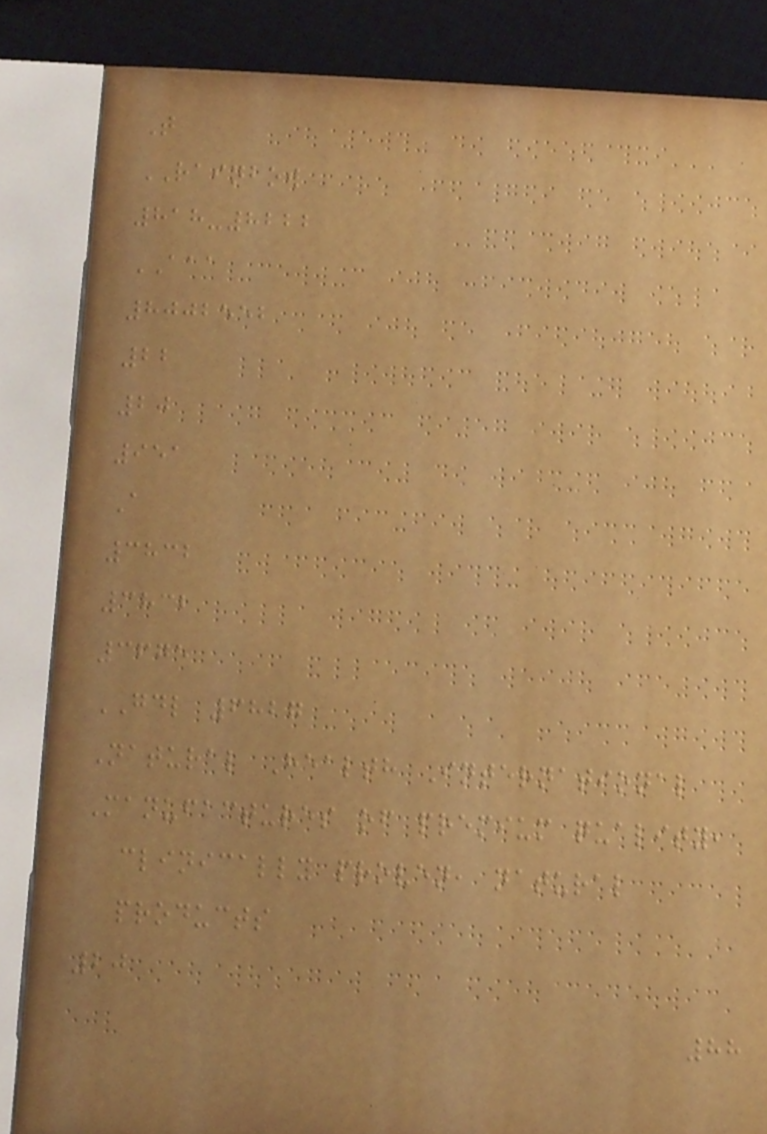T
RAINBOW
818-8222
AAA
8002552
22
20
951
A
3832
3832
3675
GDL 6827
Natural Health International
Manufactures of premium quality,
clinically proven, natural
products
20
88
